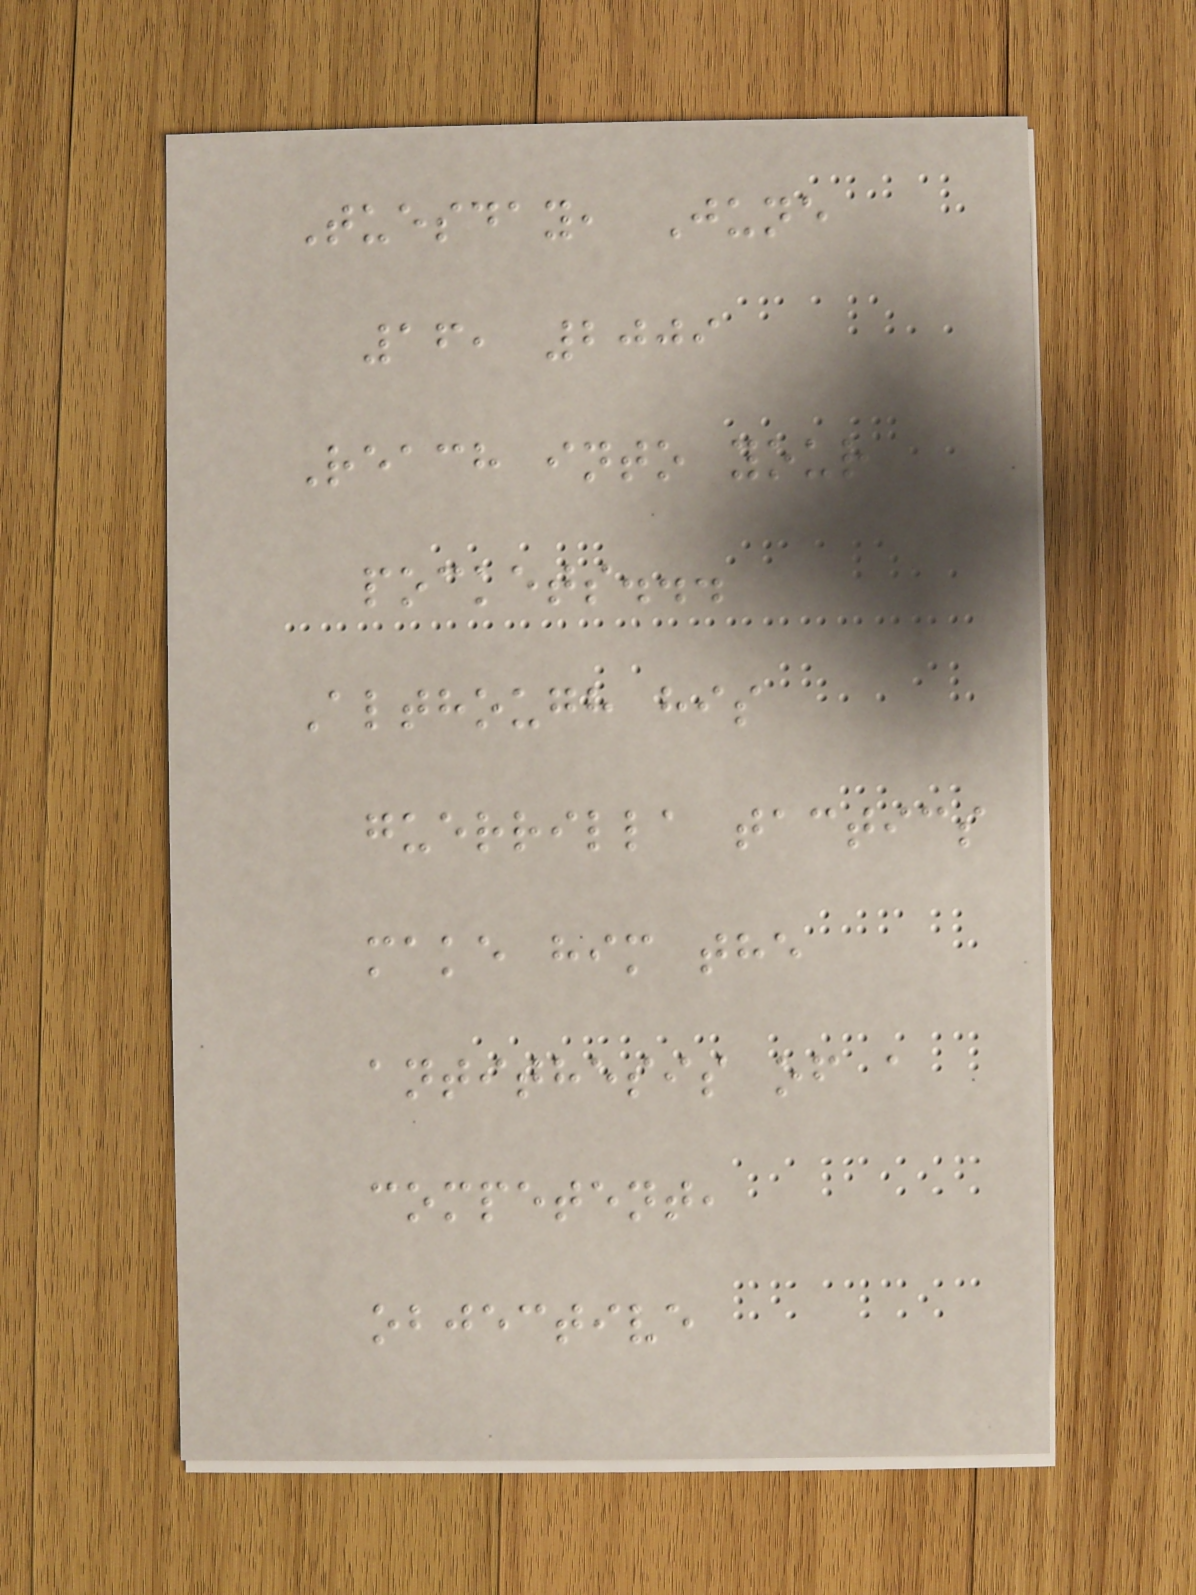Tuesday, June
16, 2009
Reach into your
pockets...
Although his
guerrilla tactics
make him the
antithesis of a
competent,
objective
